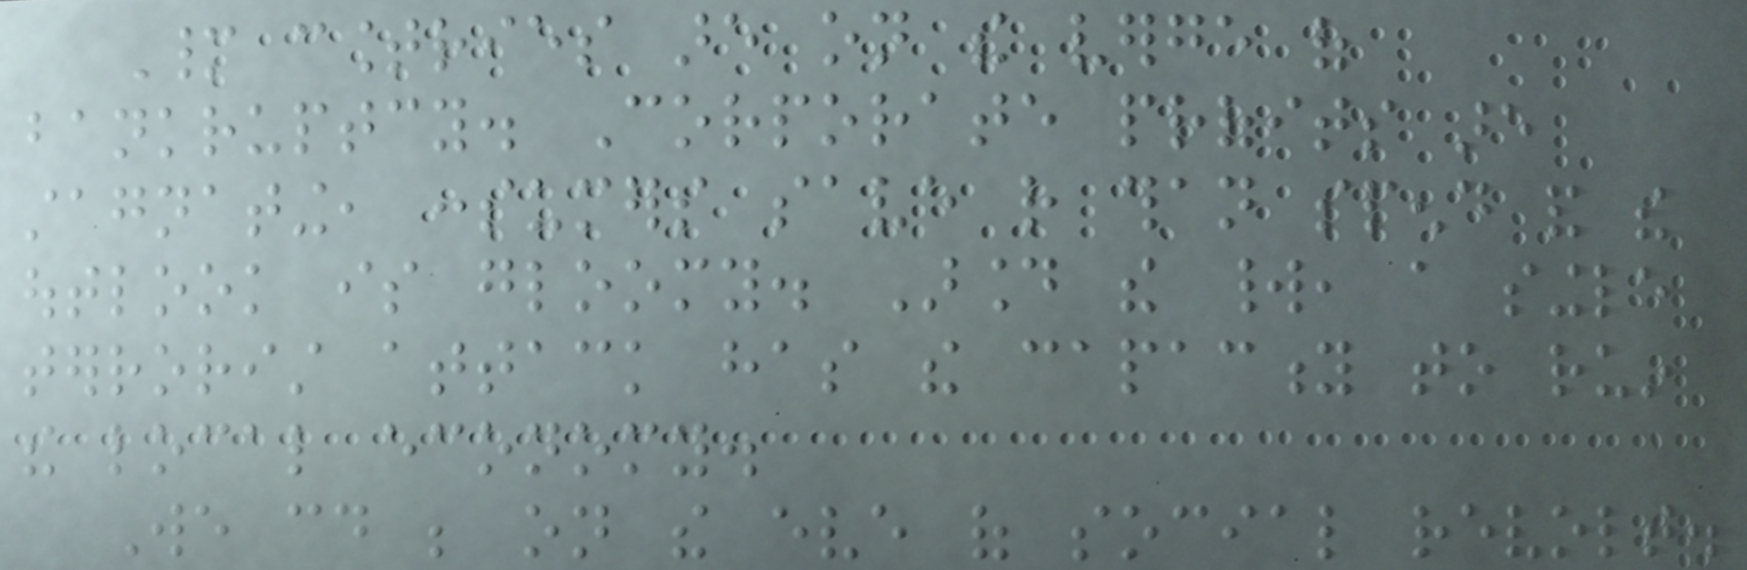Many countries are on the verge of
bankruptcy. Corporate profits are
stagnating, consumers save rather than spend and the
outlook is gloomy. Around the world, a single
terrorist attack has the capacity to ruin
the local economy.
We could be on the eve of social revolt.
